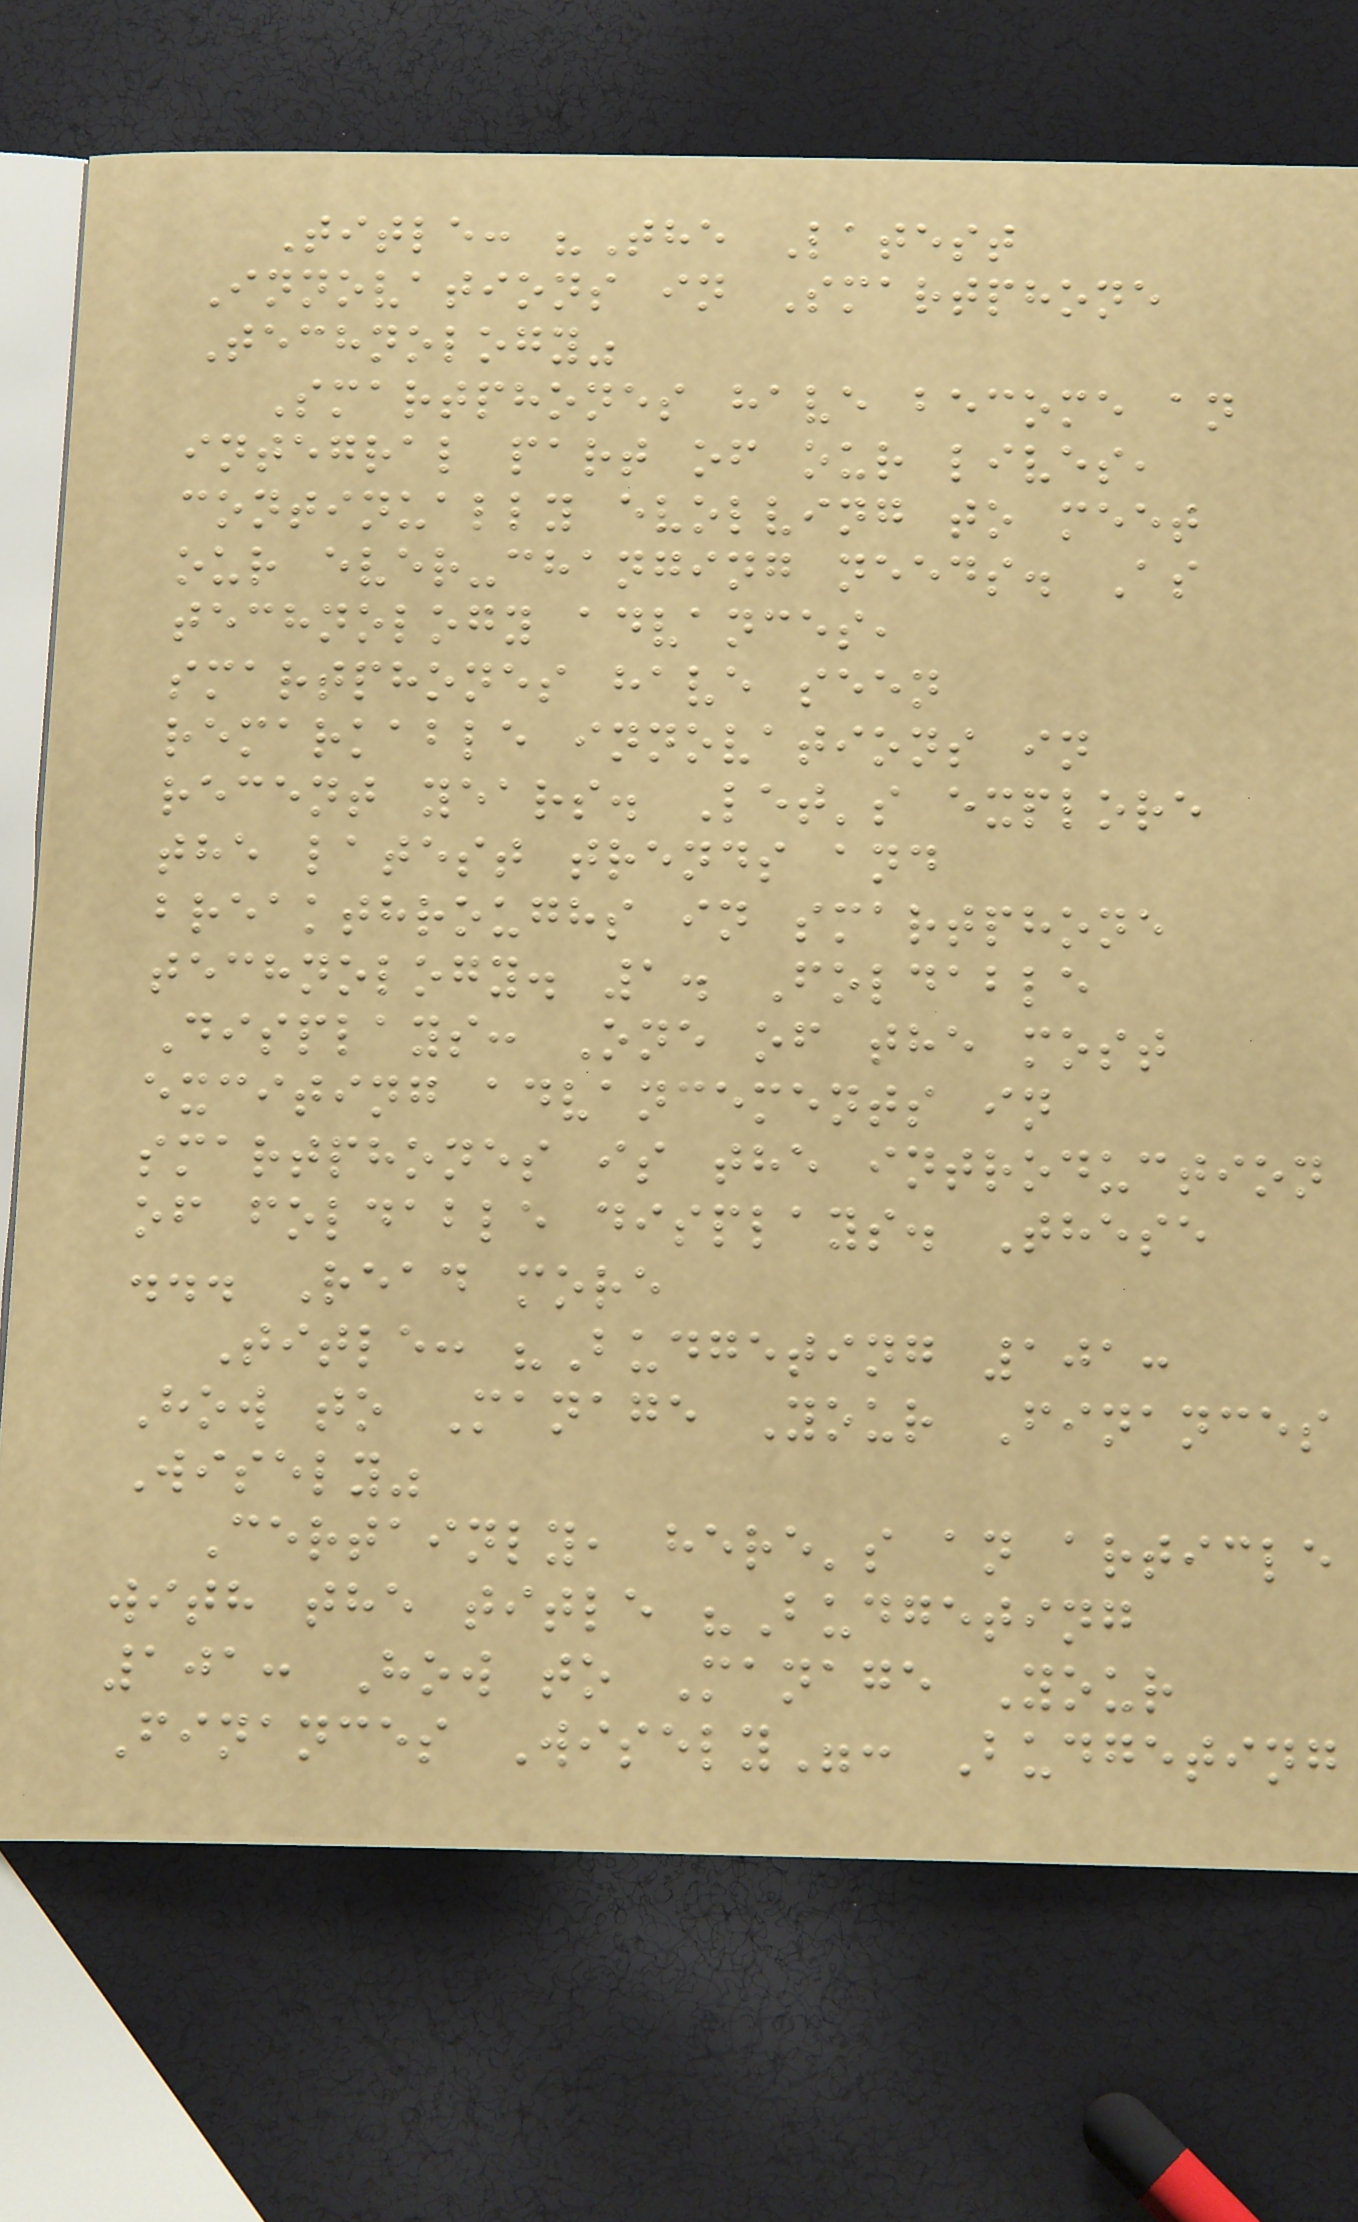Title: "The Latest
Innovations in Smartphone
Technology"
Smartphones have become an
integral part of our lives,
continually evolving to meet
our ever-changing needs. As
technology advances,
smartphones have seen
remarkable innovations in
recent years. Let's explore
the latest trends and
breakthroughs in smartphone
technology. 1. Foldable
Displays: One of the most
exciting advancements in
smartphones is the introduction
of foldable displays. These
... Read more
Title: "Budgeting 101:
How to Manage Your Finances
Wisely"
Certainly, here's an article
with the title "Budgeting
101: How to Manage Your
Finances Wisely": Budgeting
